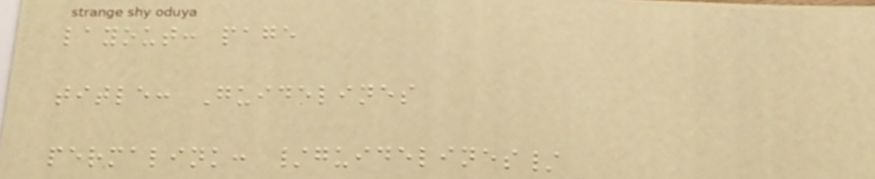layout: page
title: Guidelines
permalink: /guidelines/
